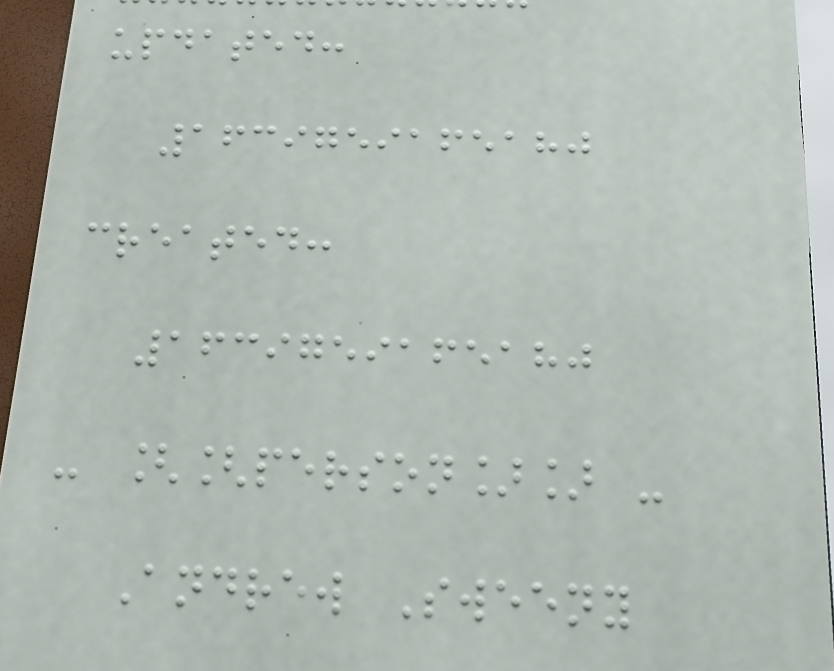updated:
1639759165180
created:
1639759165180
- [[person]] -
Andrew Sweeny
